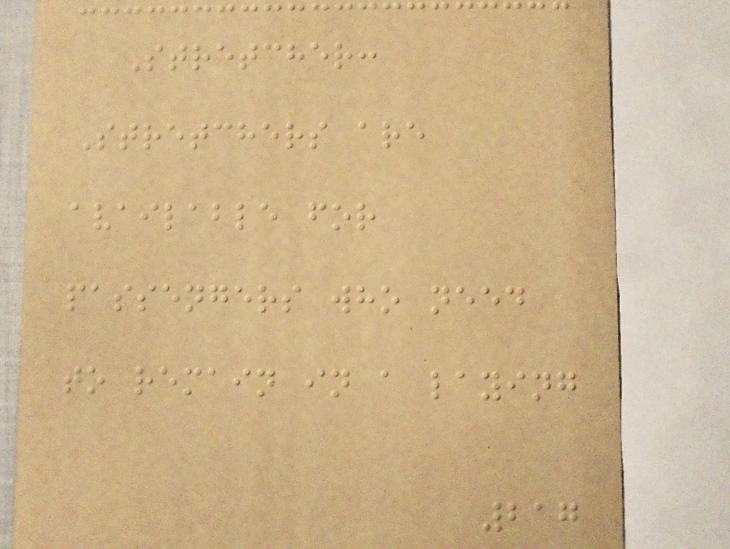Stretcher:
Stretchers are
available for
passengers who need
to remain in a laying
217
